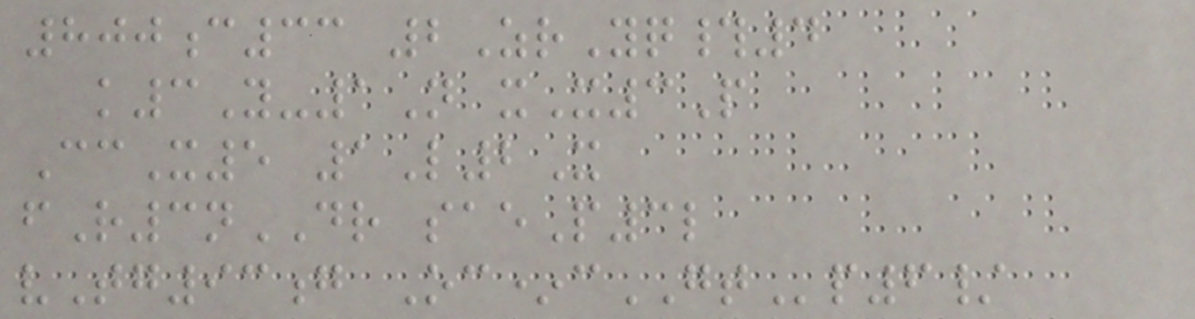800c33 2ZrYq#4
k3Y-1N xX3P
CcX5 1L2X
fR3nDR saeP3l
vTg93g Oc*cGTp6/
